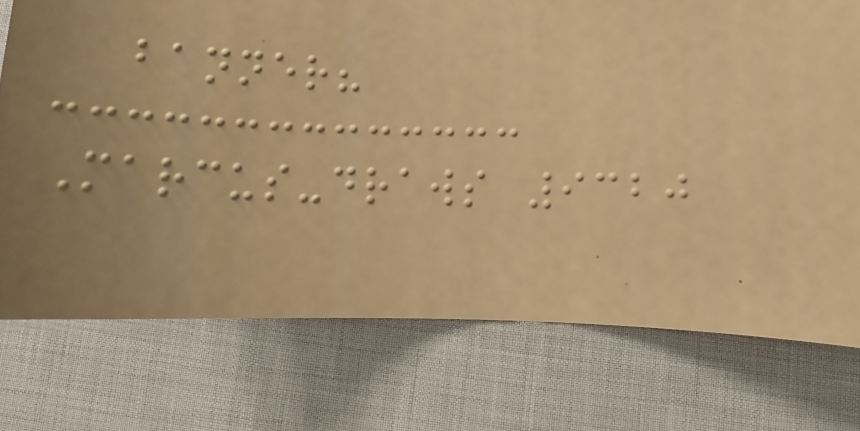banner?
Marcus-draws 9320
